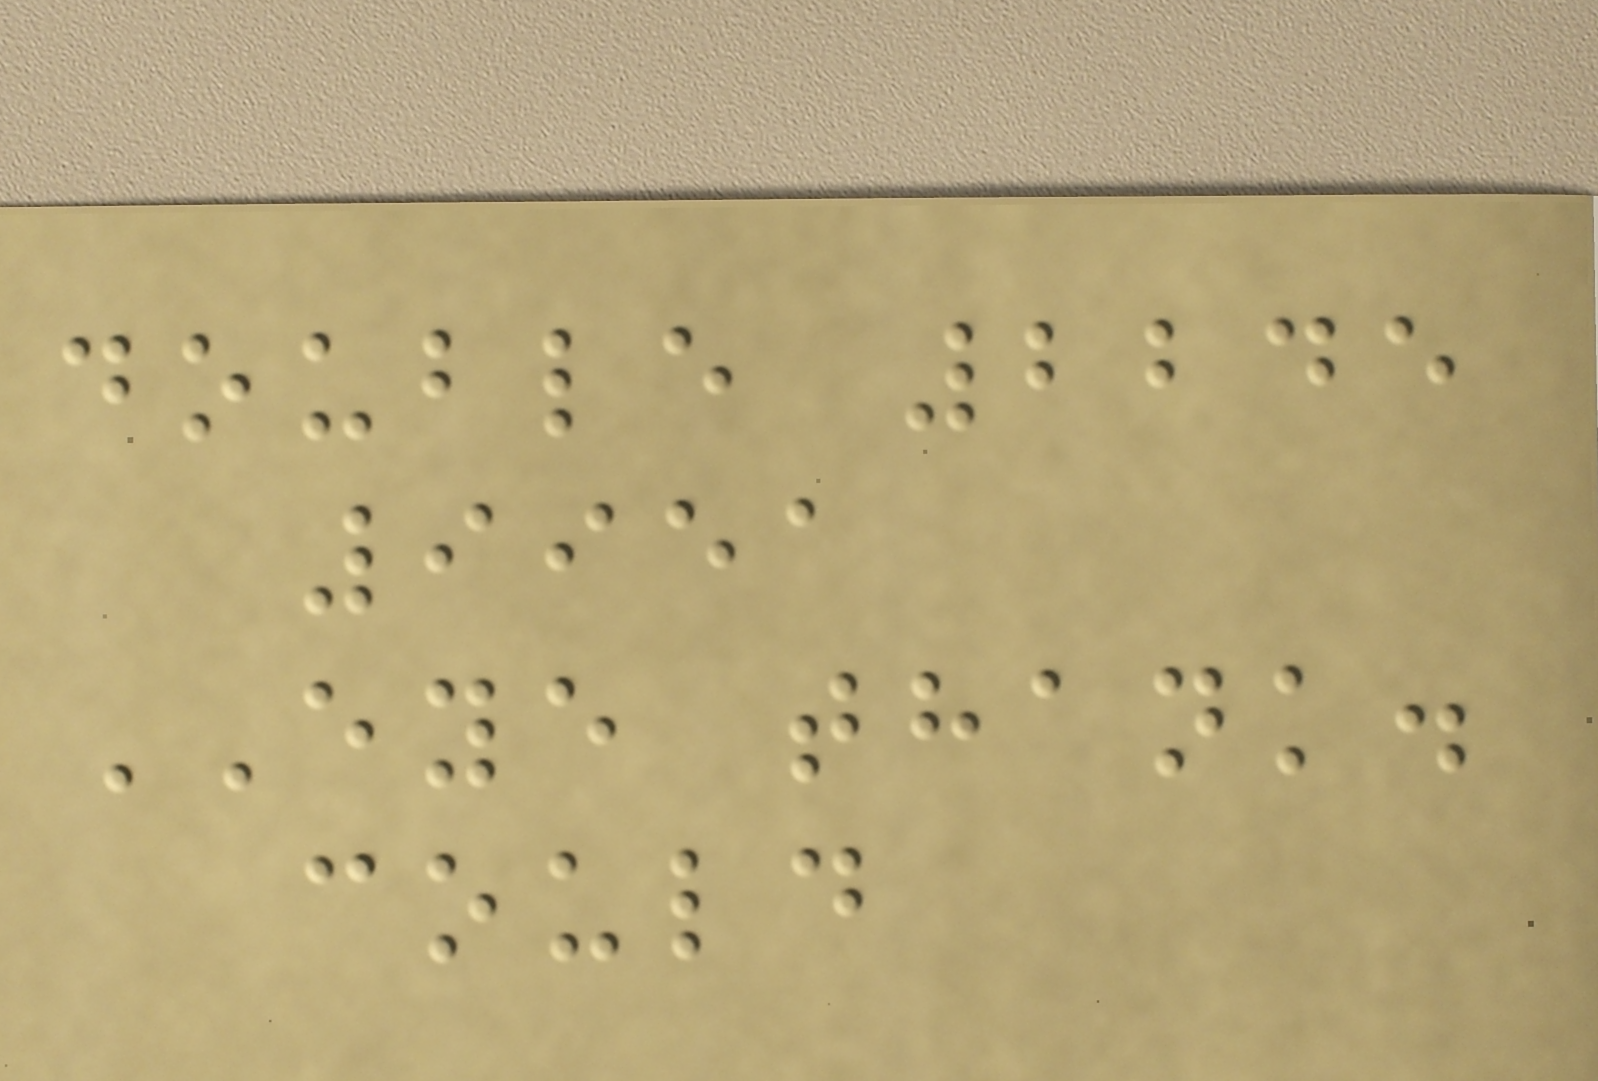double 2245
9951
EYE thank.
could
